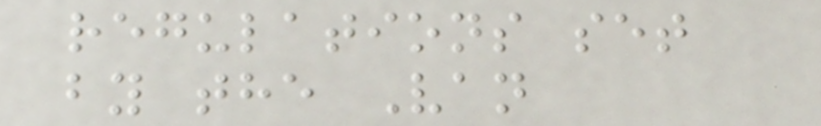regulations set
by the Van
